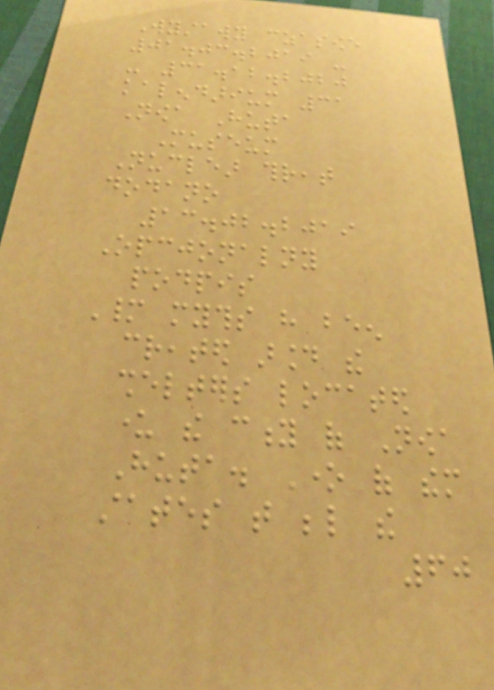Wystawy czasowe
01.03.2019 -
- 31.12.2020
kalendarium 31
Nowa Huta
Museum
Nuclear threat
dodano
13.02.2019
Opcjonalny
podpis
Many myths have been
created around the
shelters located
under the city of Nowa
Huta. One of them
states that below the
60
